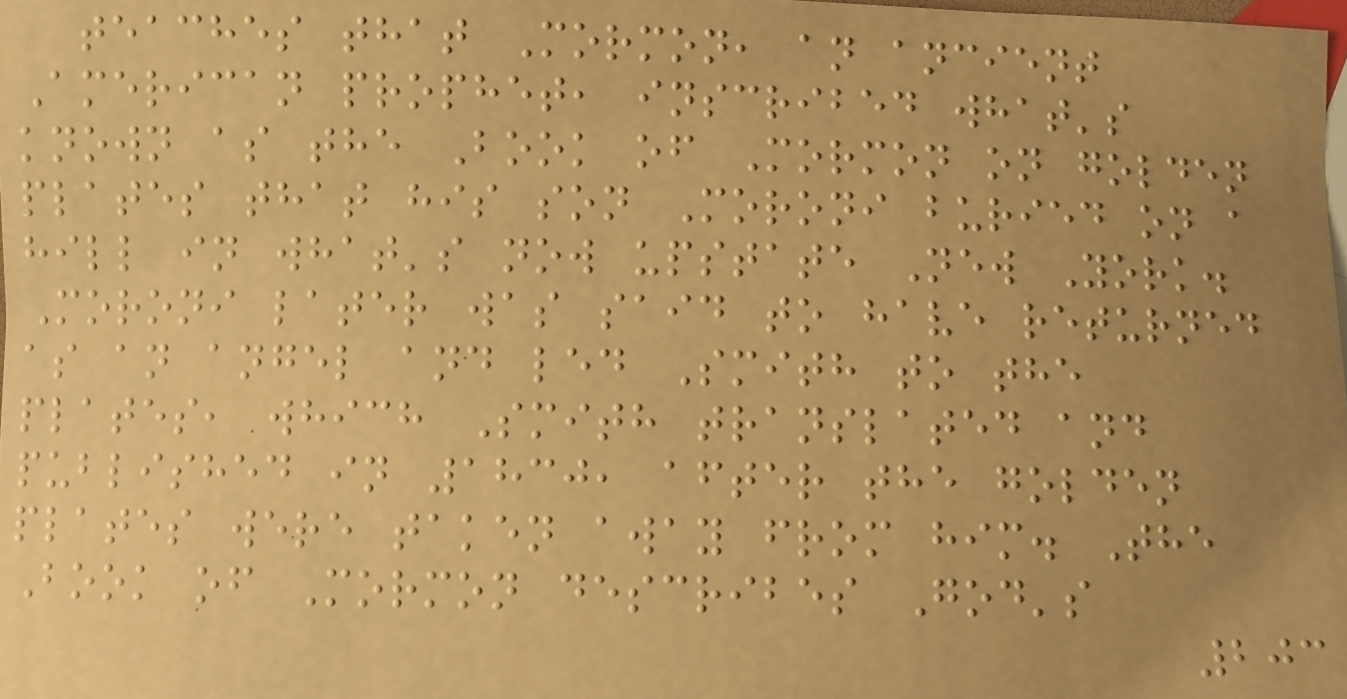teaches that Mormon, an ancient
American prophet, inscribed what's
known as the Book of Mormon on golden
plates that his son Moroni buried on a
hill in what's now upstate New York.
Moroni later was said to have returned
as an angel and led Smith to the
plates, which Smith translated and
published in 1830, after the golden
plates were taken away from him. The
Book of Mormon describes God's
203
